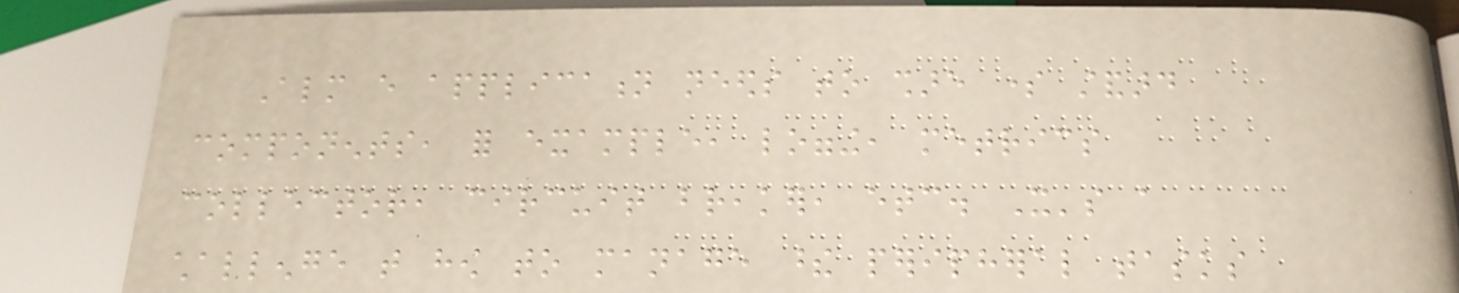Almost every application needs to share some standard
components, for example, logging, metrics
collector, circuit breaker, etc. It's a
challenge that how to manage these peripheral tasks
